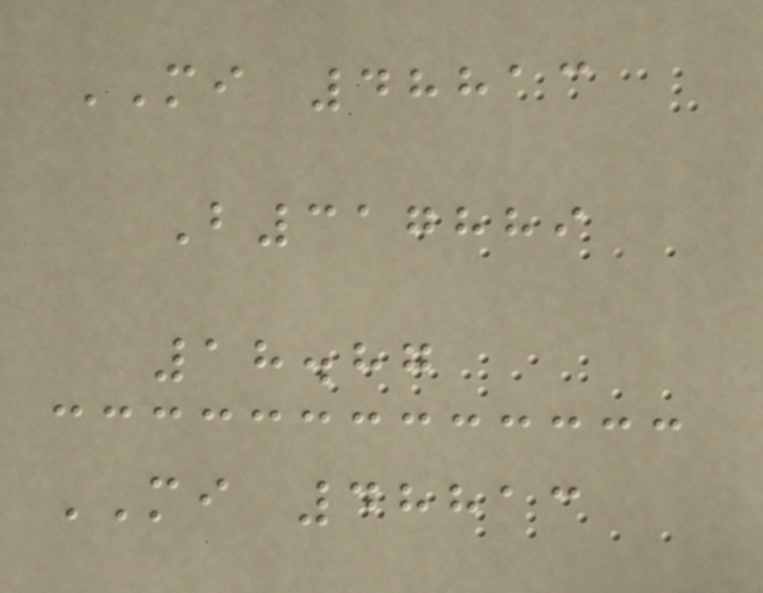MI 48813
B317889
18.87
MI 48813
